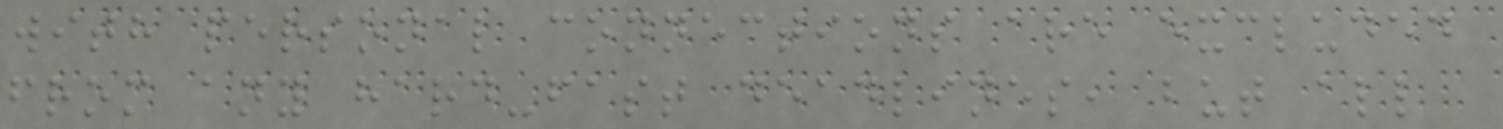with personal connections are excluded
from any hard-fast deadlines, but all
